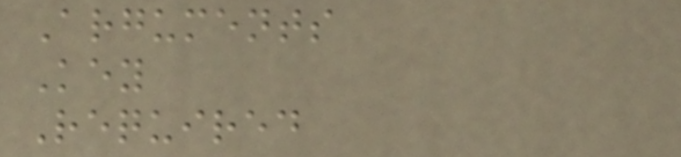Arguments
Key
Required
